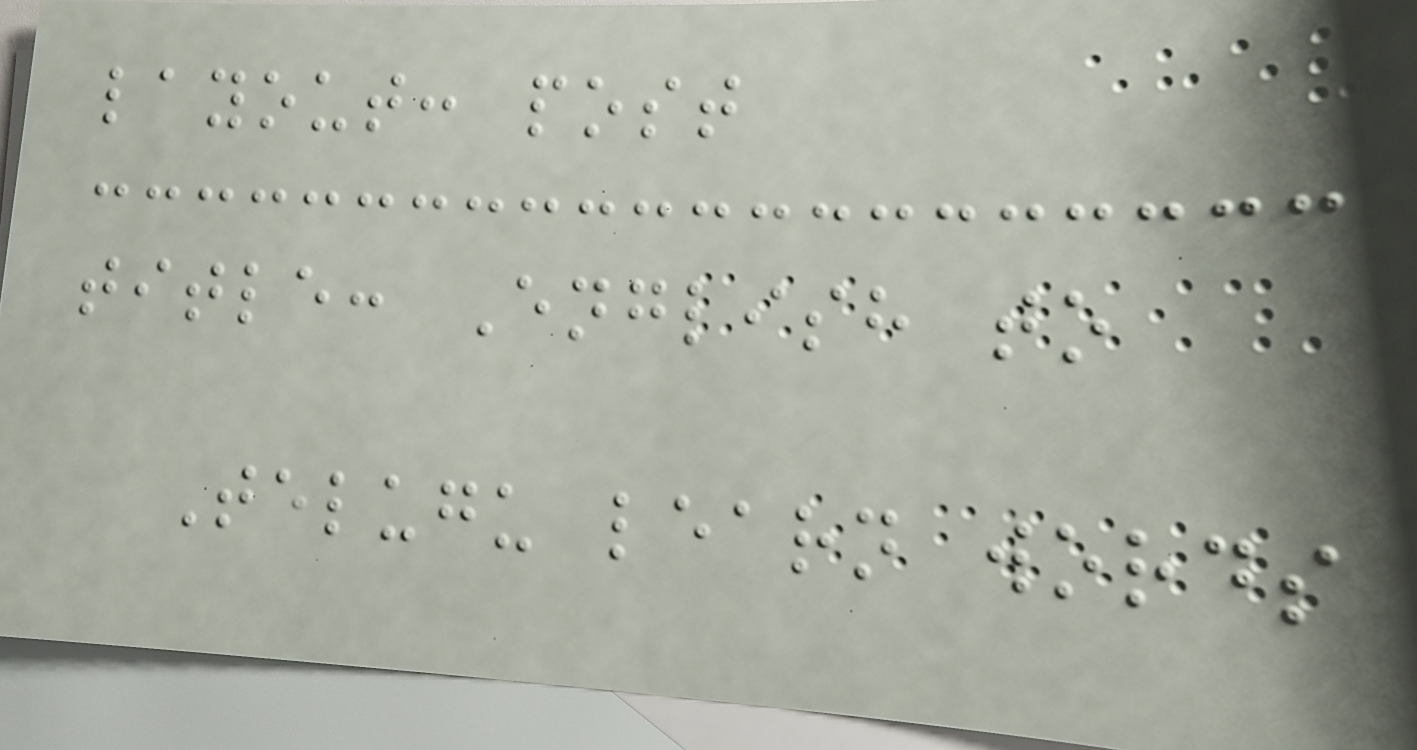layout: post
title: English to
Telugu learn words
